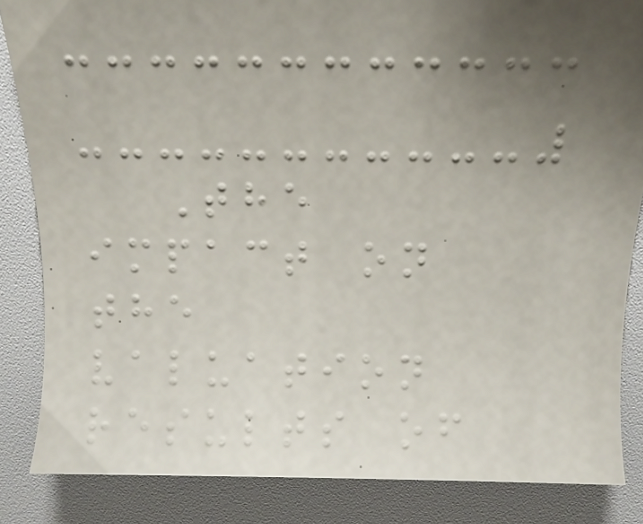The
impact on
the
valuation
results of
